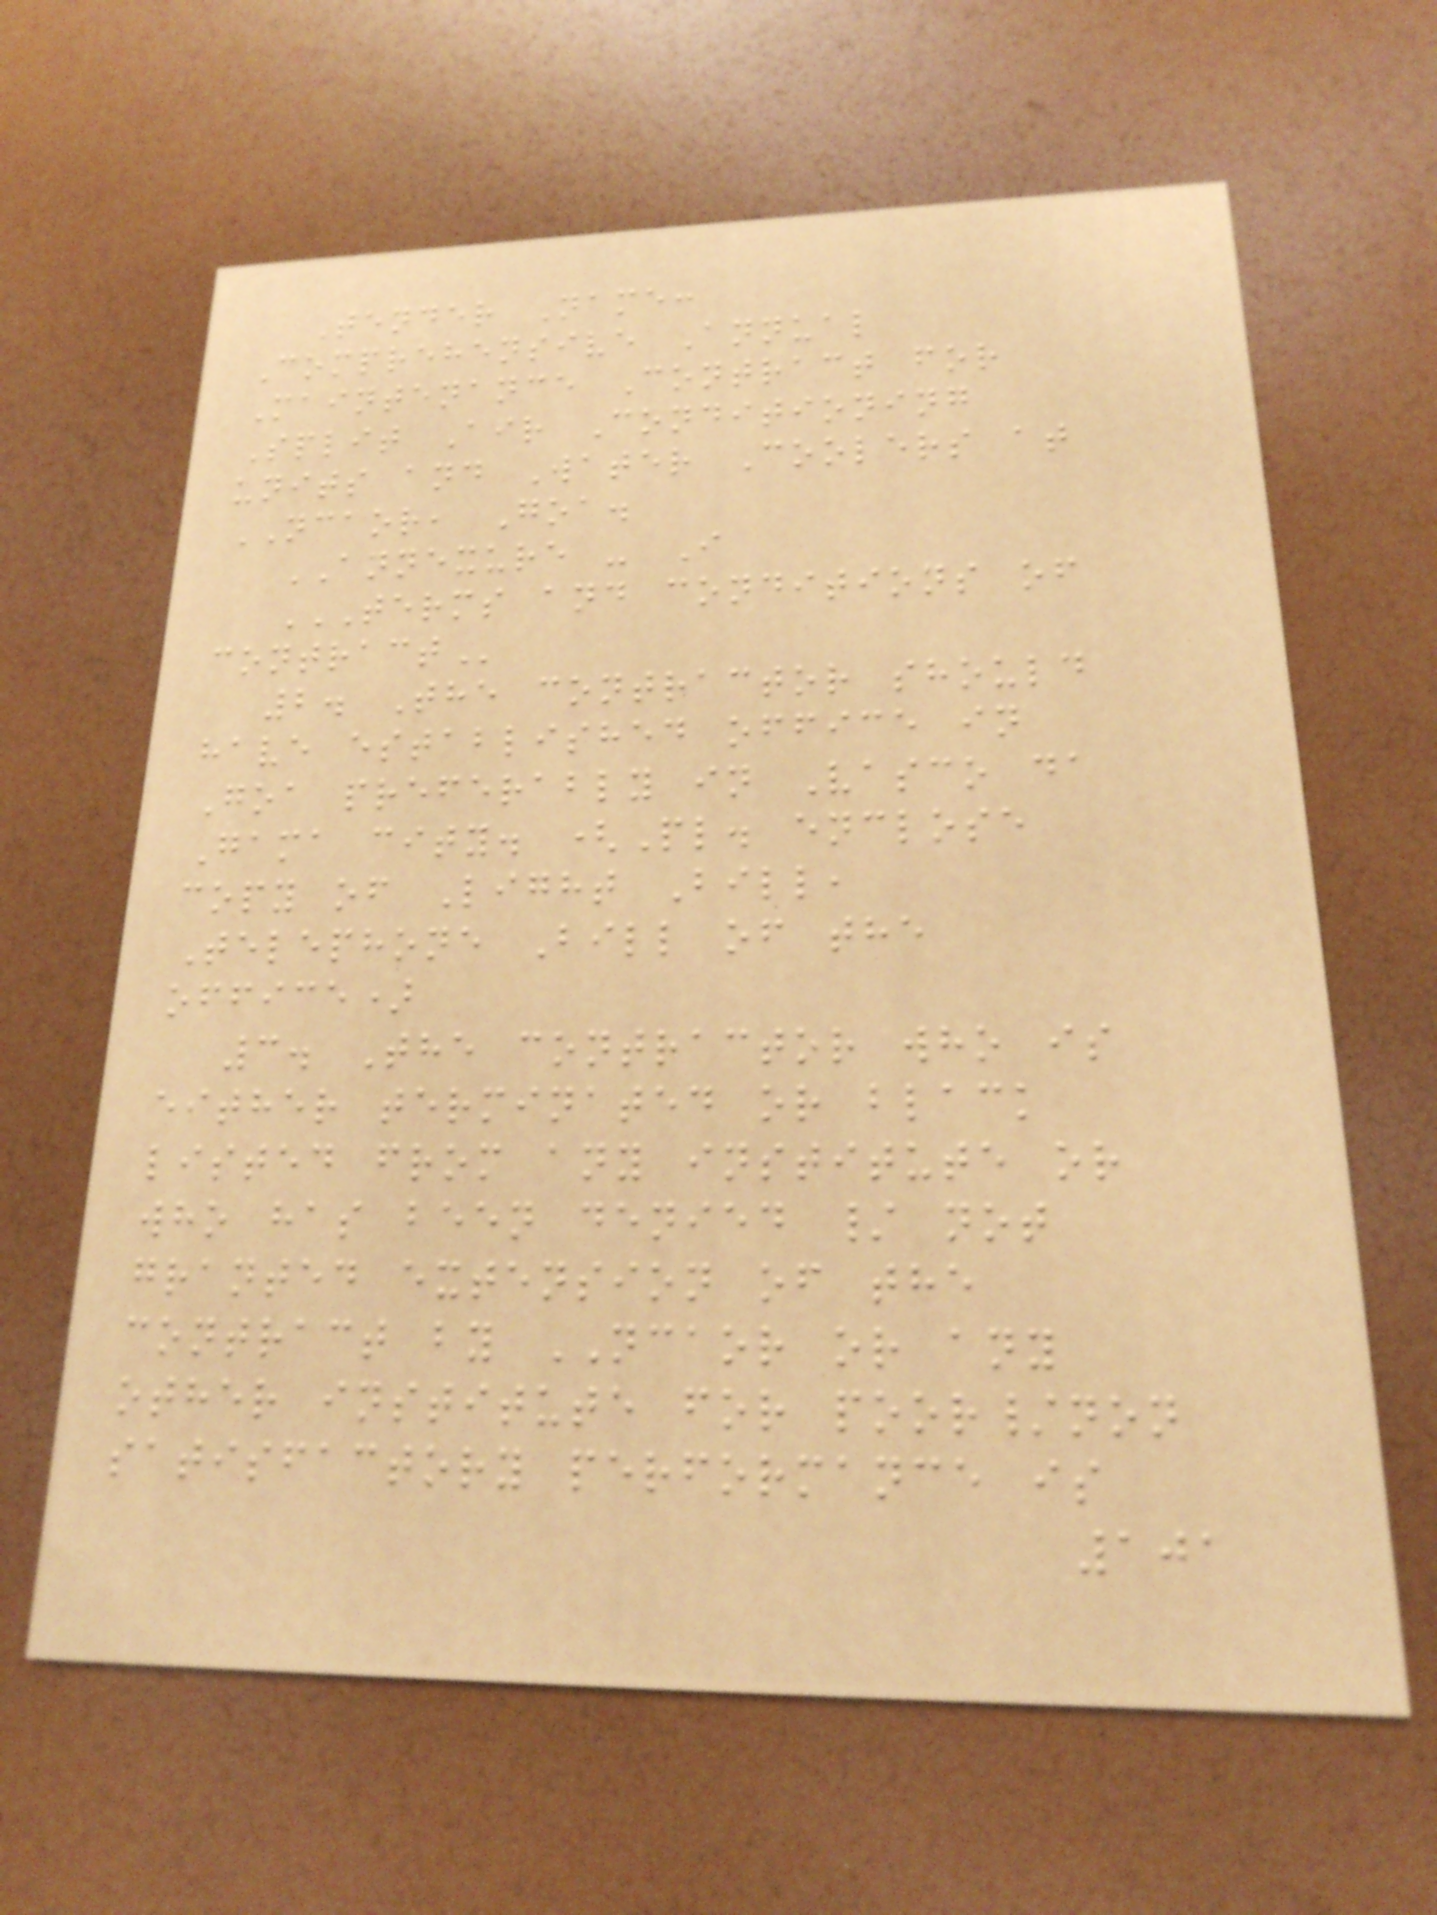Tender Name:
Comprehensive Annual
Maintenance Contract for
Split Air Conditioning
units and Water Coolers at
NCAOR, Goa.
ANNEXURE - I
TERMS AND CONDITIONS OF
CONTRACT
2. The contractor should
have established office in
Goa preferably in Vasco da
Gama city. (Pl. enclose
copy of Light Bill,
Telephone Bill of the
office)
3. The contractor who is
either terminated or black
listed from any institute or
who has been denied / not
granted extension of the
contract by NCAOR or any
other institute for poor/non
satisfactory performance is
101
